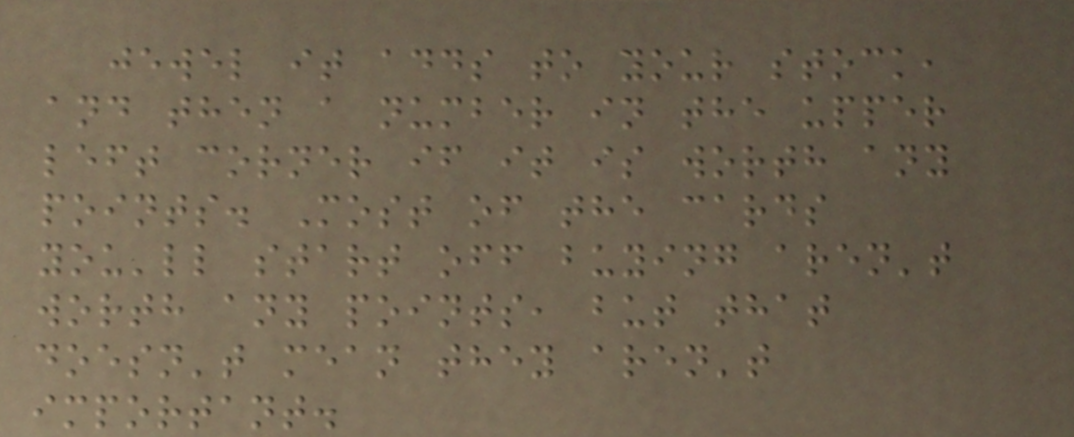jewel it adds to your stock,
and then a number in the upper
left corner if it is worth any
points. Most of the cards
you'll start off buying aren't
worth any points, but that
doesn't mean they aren't
important.
